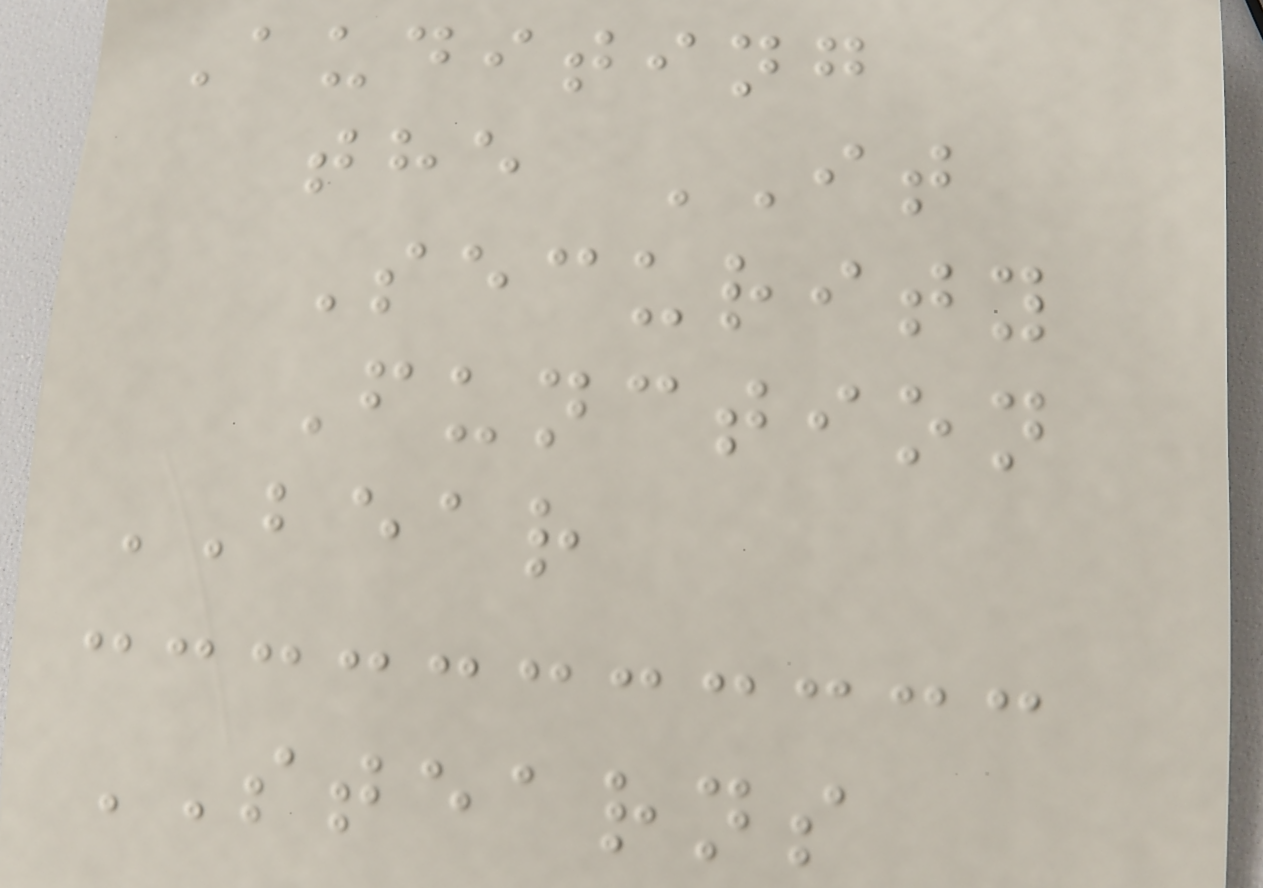Auditing
the IT
Security
Function
BEAR
STEARNS
